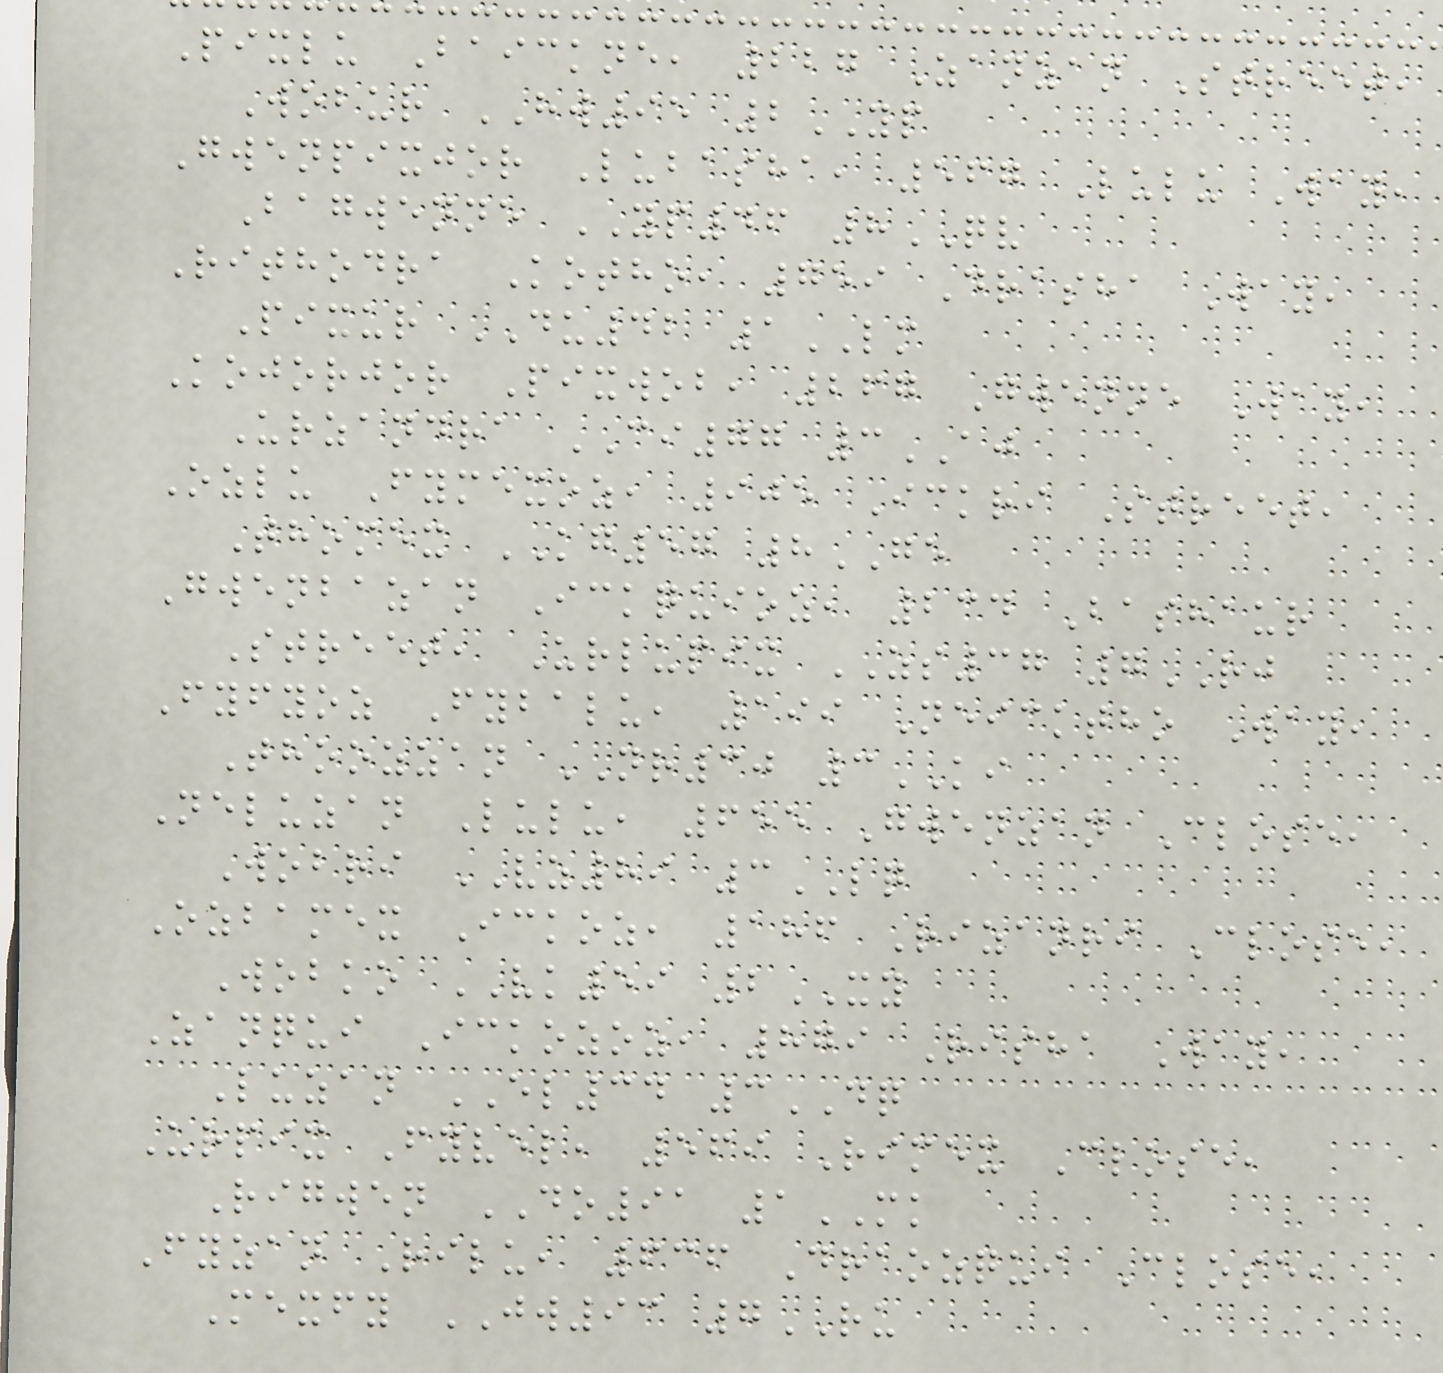Pixlu Baickne, 227 Zanzan Street,
Wobur HW95 2YP
Gwenpixjor Lubasha, 567 Lulu Way,
Bagwenne YP46 8QV
Rithodra Kotho, 759 Drasha Way,
Pixur DU42 1LM
Kojorjor Pixwob, 267 Gwenne Way,
Urzandra CI77 3AJ
Ozlu Fymexoz, 905 Ickri Street,
Thomex KG57 8GE
Gwenbazan Ickquioz, 234 Bashaur
Street, Urlupix ZS37 7RJ
Fyfyoz Fybalu, 199 Neicktho Way,
Thoozzan NR30 3KI
Neluzan Lulu, 655 Gwenzan Close,
Wobri VZ89 3LQ
Ozbamex Ickoz, 186 Rizanri Close,
Wobko VK59 2XY
Zanqui Ickozoz, 879 Risha Way,
Luzan EL34 3DQ
Urpix Fyvel, 569 Rimex Close,
Rigwen DO91 1MK
Fyzan Rilu, 636 Draozqui Close,
Mexfy JW93 7RU
